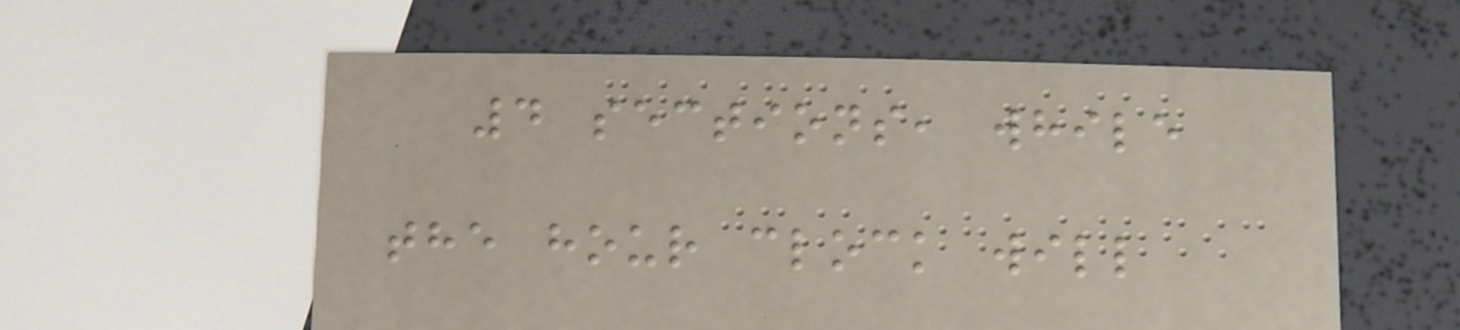4 sections, while
the hour clock will
